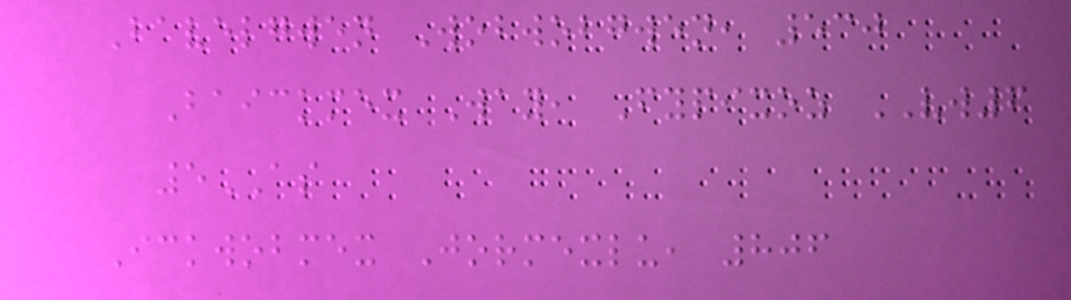Bavelgwen Wobwobgwen, 530
Baickmex Way, Fypixoz VW6
5AS
Ickwobmex Jormexlu, 806
